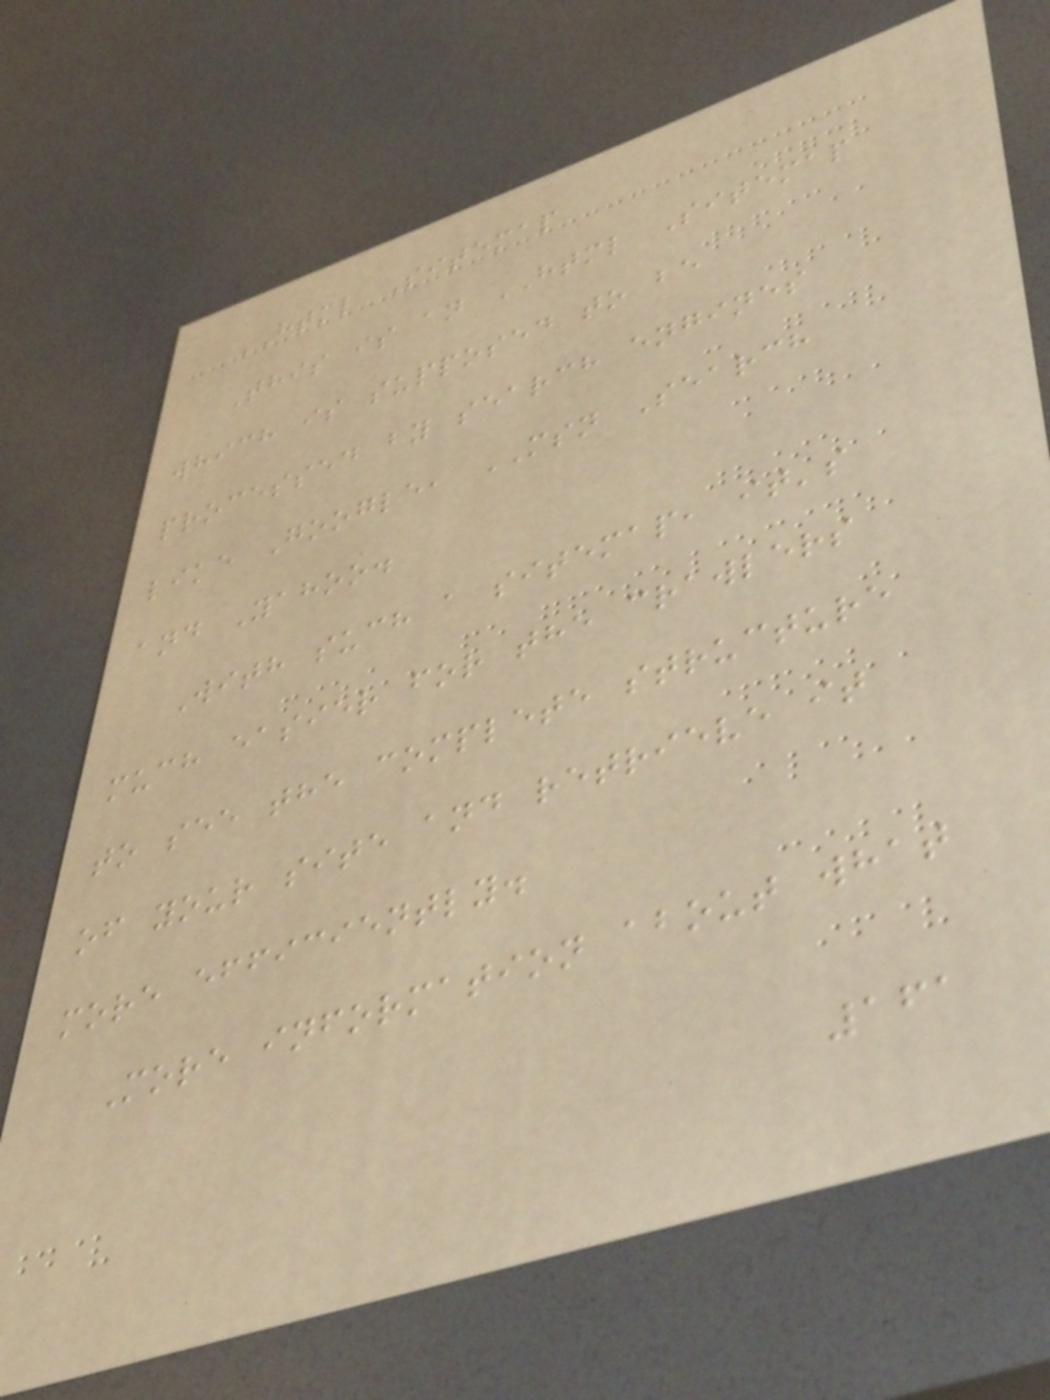HTML Sitemap
This is an HTML Sitemap
which is supposed to be
processed by search engines
like Google, MSN Search
and Yahoo.
With such a sitemap, it's
much easier for the crawlers
to see the complete structure
of your site and retrieve it
more efficiently.
More information about what
161
